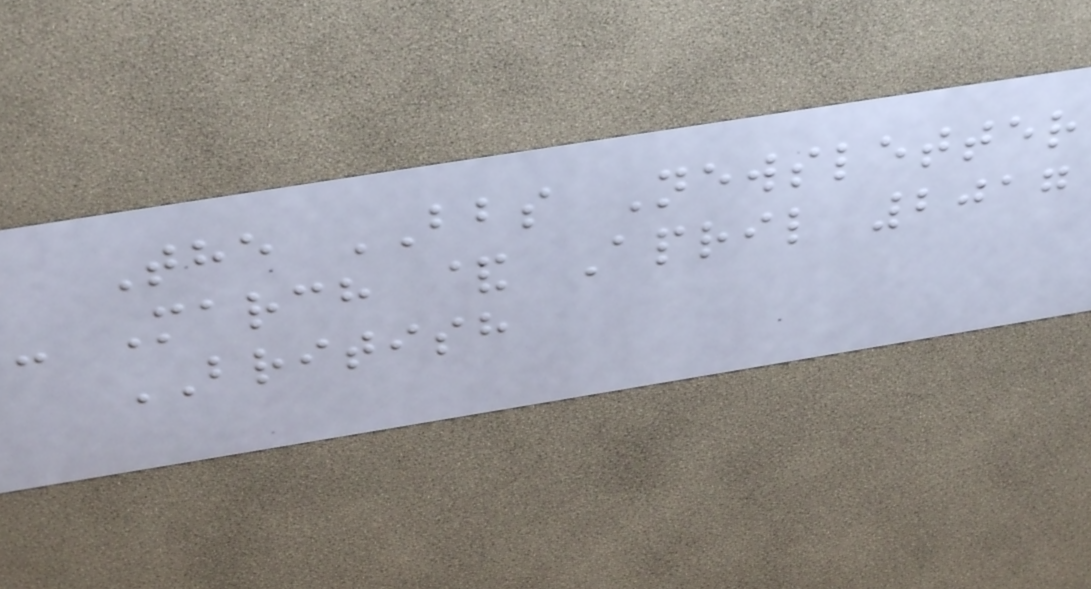The BBS Newsletter
- March & April 2017
BRITISH
